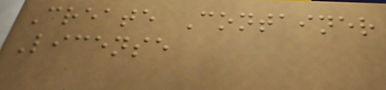Create Container
License
